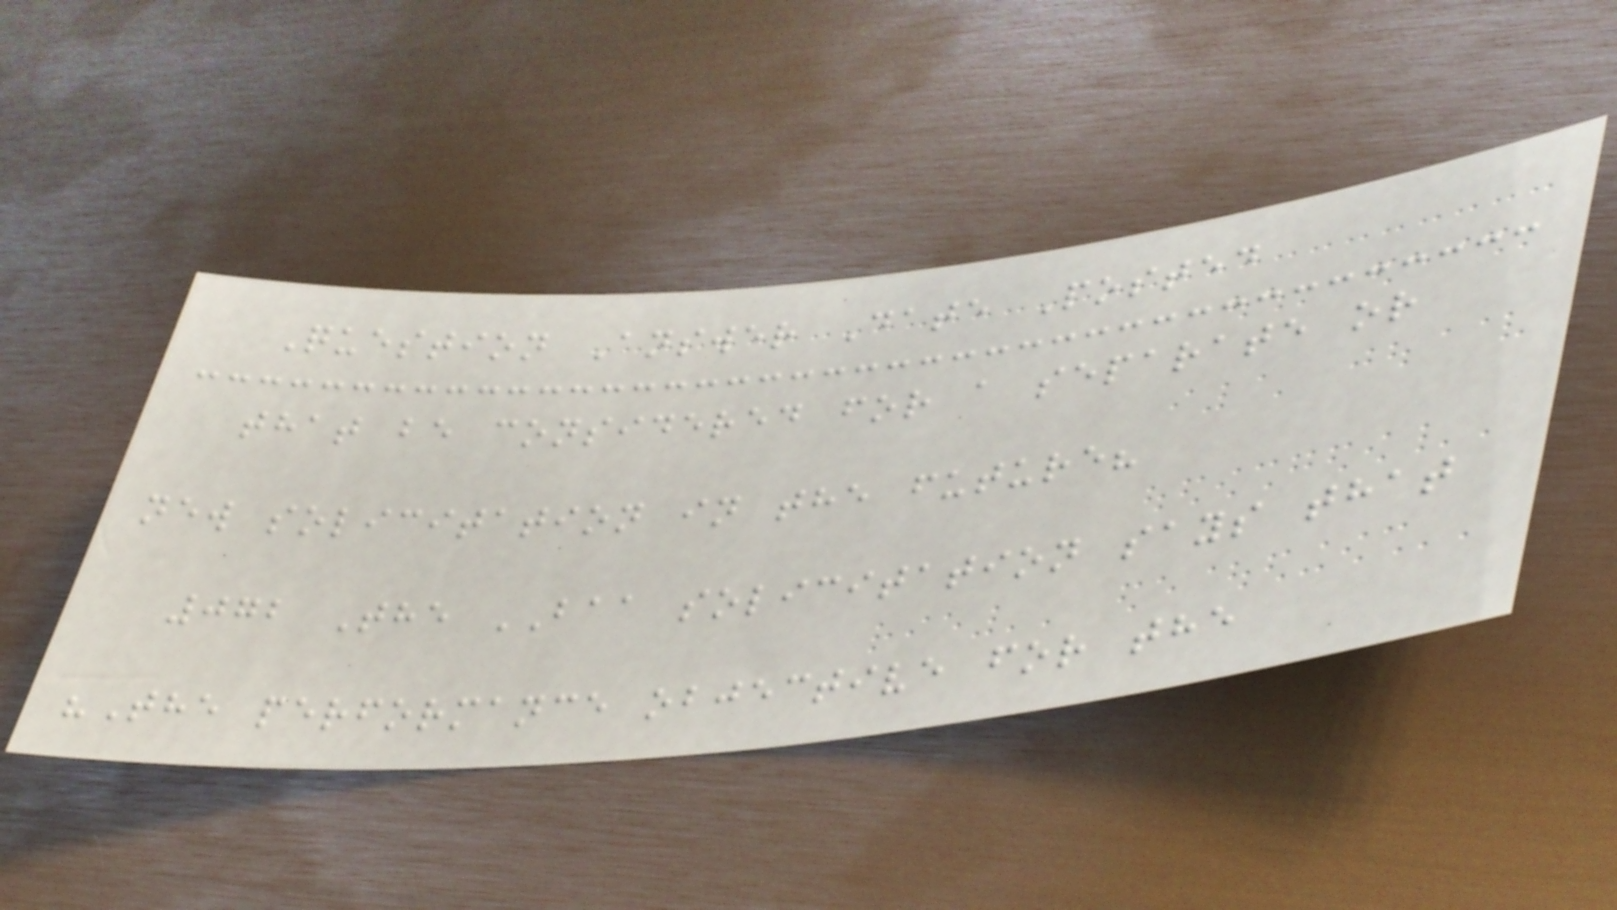Question Answer Date Posted
that be considered for a separate or
new solicitation in the future?
072 The BAA solicitation says that
"The performance objective for the
